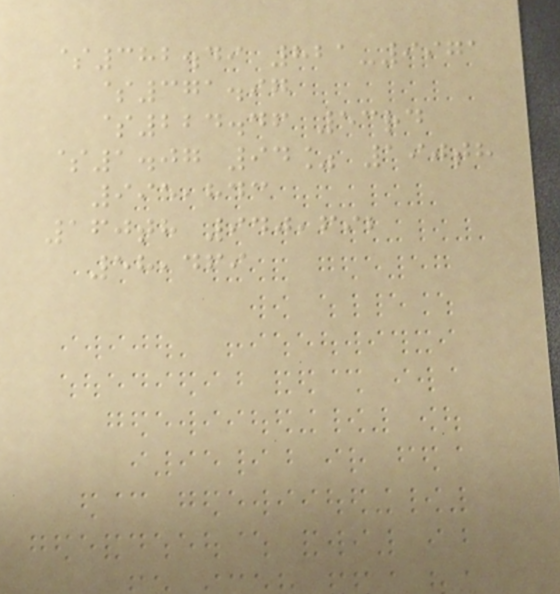$382.49 821-9971
$371.97
$224.46 53rd
$1.07 94% 190th
995,843
160th 940,692
58,469
